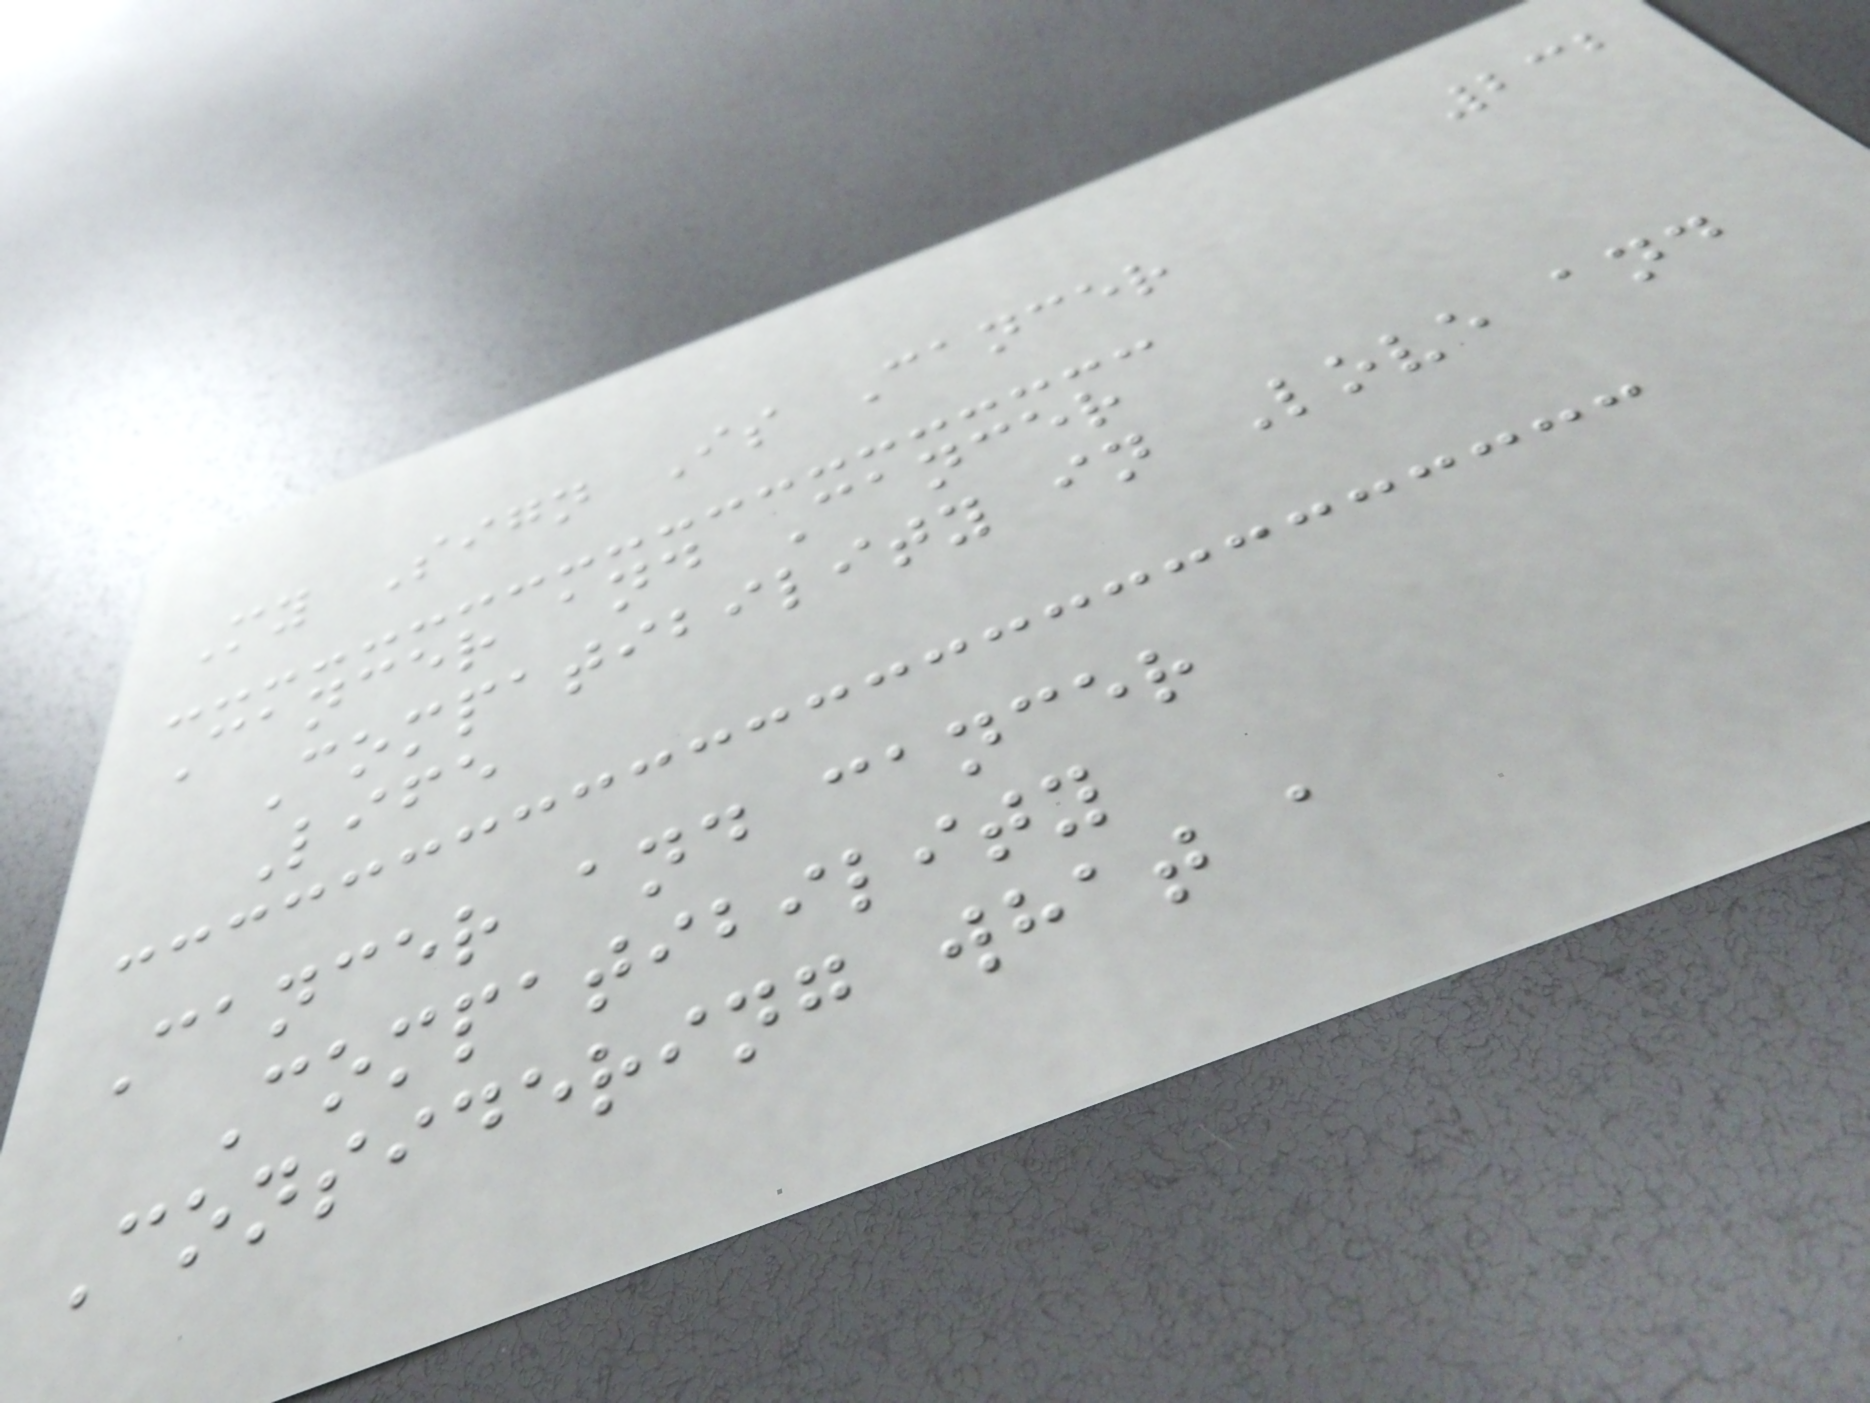232
My Sign Is Cancer
Cancer and Cancer
Compatibility in Love and
Life
Cancer and cancer
Compatibility
Considering what a
